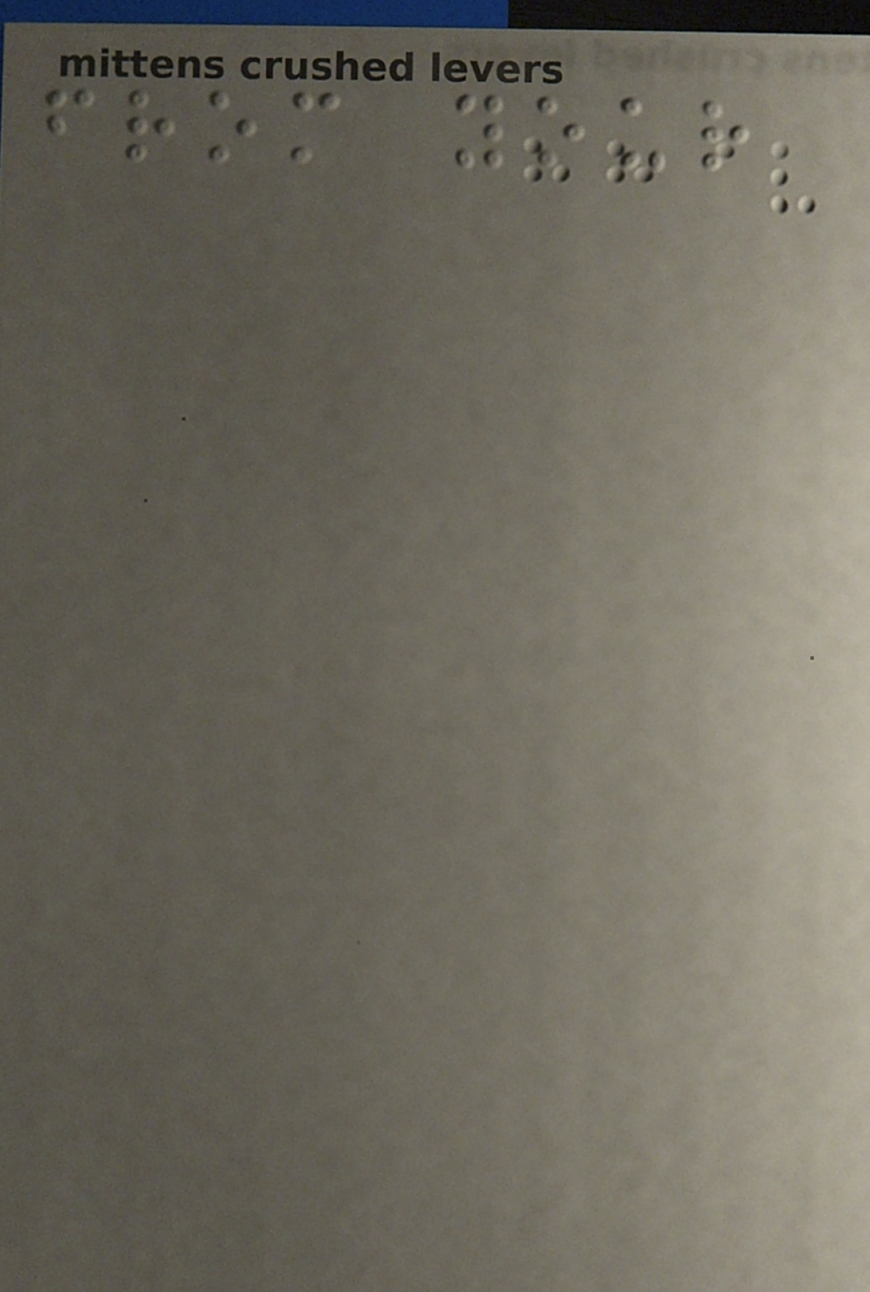from your
